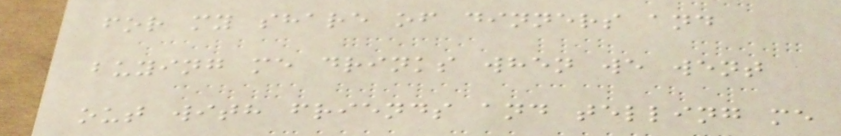for my share of dinners and
buying me drinks when we went
out with friends and telling me
